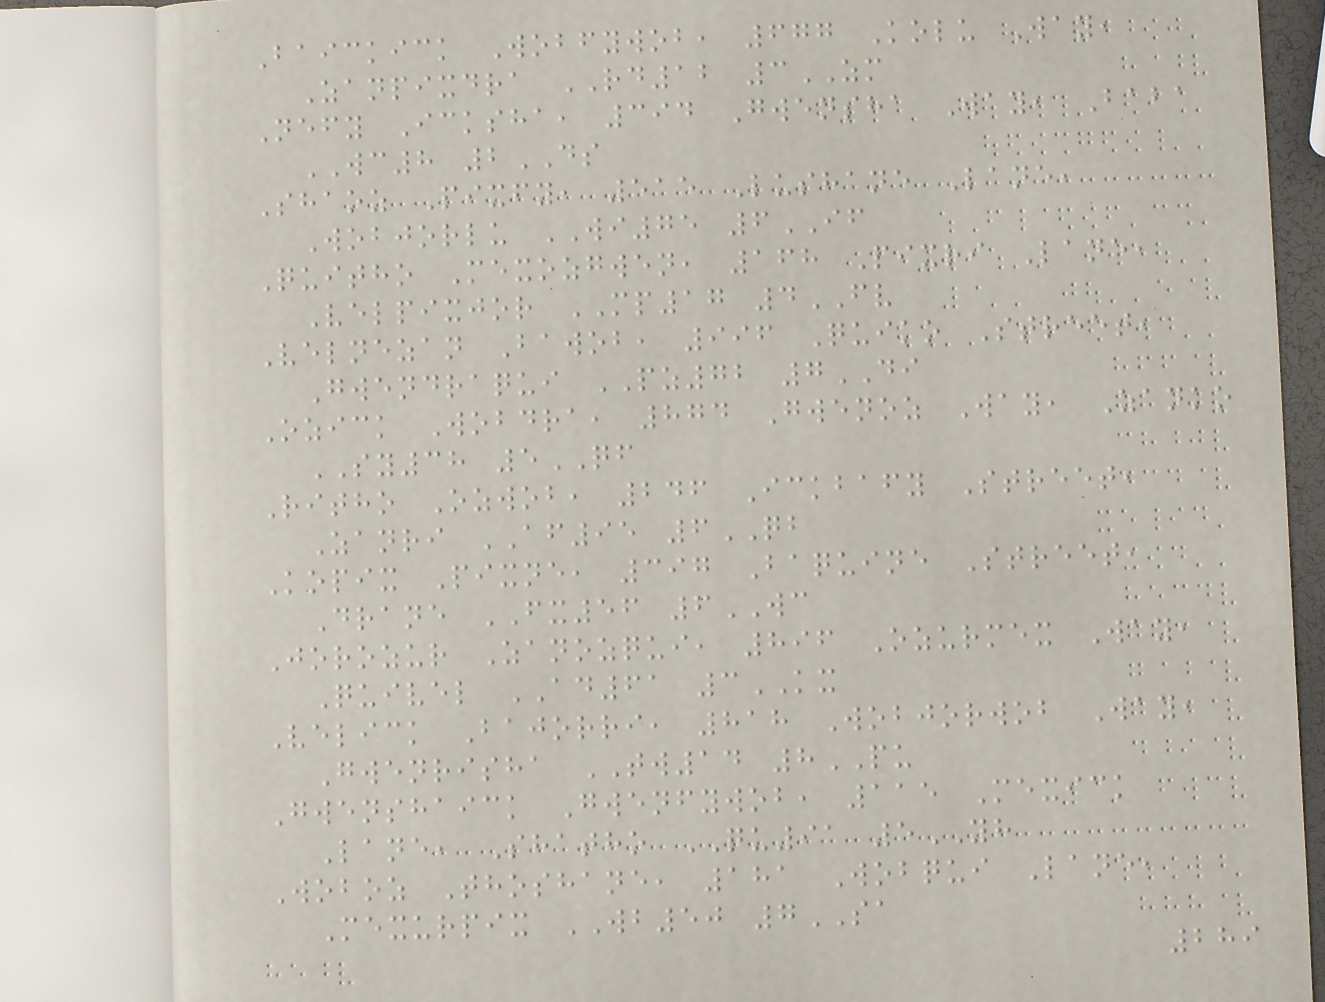Baickick Wobfywob, 677 Kolu Way,
Zanpixdra RD12 3ZM
Nefy Icksha, 394 Gwensha Way, Baba
WC8 2DS
Shaoz Pixfy, 515 Lushane Lane,
Wobjorlu WI75 6IF
Quitho Mexozgwen, 168 Pixri Lane,
Velpixjor MP17 4FV
Velnezan Bawob, 996 Quiko Street,
Gwendraqui PZ72 7DI
Ozick Wobdra, 874 Gwenoz Way, Zanko
SY38 5QF
Ritho Ozwob, 246 Ickbafy Street,
Zanri AF95 6QB
Kopix Pixne, 397 Baquine Street,
Drane FX56 6WC
Jorozur Zanozqui, 896 Ozurmex Way,
Quivel AD61 3KX
Velick Bajorri, 818 Wobjorwob Way,
Gwenrisha TW14 8PU
Gwenshaick Gwenfywob, 115 Mexick
Lane, Shatho QU91 5YH
Woboz Thoshane, 181 Wobqui Lane,
Mexurpix WB50 7SA
289
